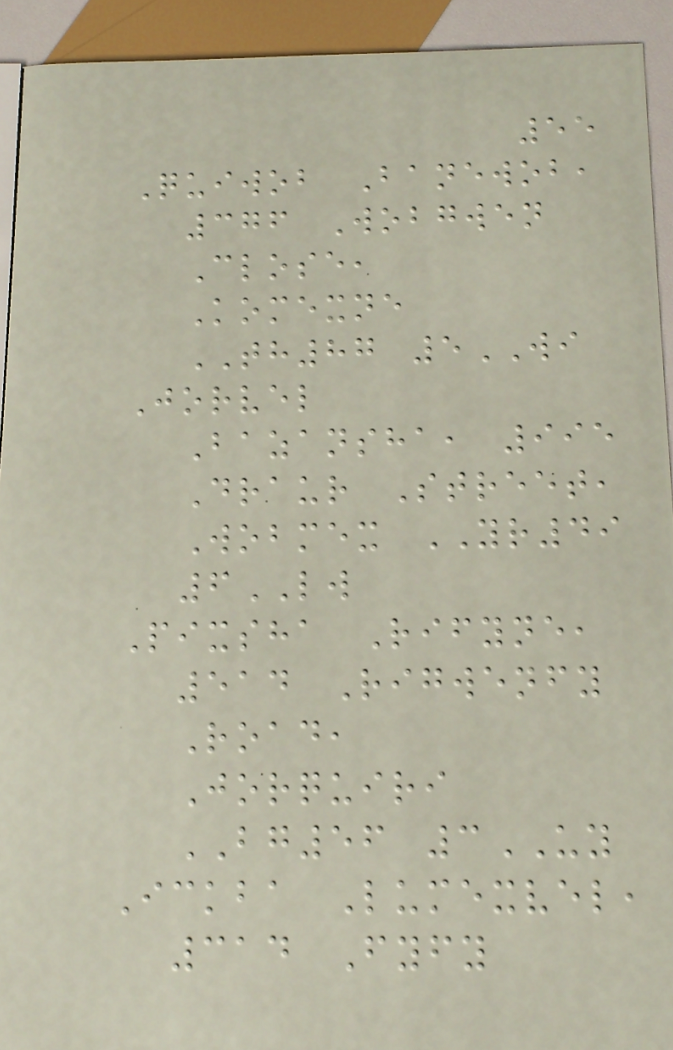55
Quiwob Banewob,
376 Wobgwen
Close,
Komexne
TH87 5WI
Jorvel
Bazansha, 995
Draur Street,
Wobmex YR49
6LW
Pixsha Rifyne,
514 Rigwenfy
Road,
Jorquiri
BG56 3UY
Ickba Lumexvel,
314 Fyfy
